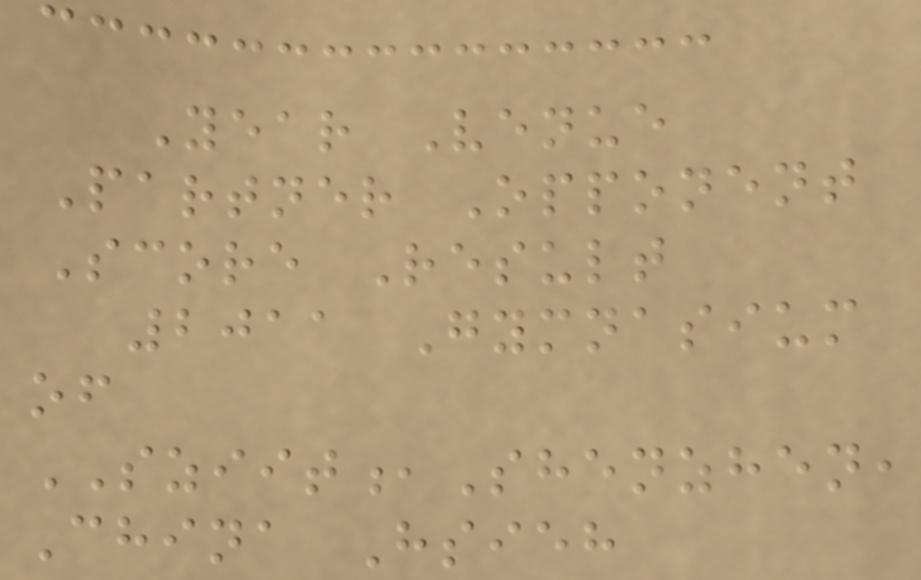Year Venue
Partner Opponent
Score Result
2011 Gymnasium
of
SZIIT,Shenzhen,
China Hsieh
